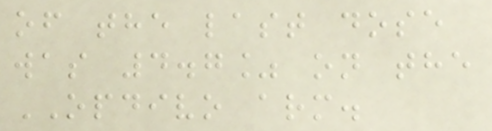of the last dose
was 4.7% on the
OPDIVO arm.
